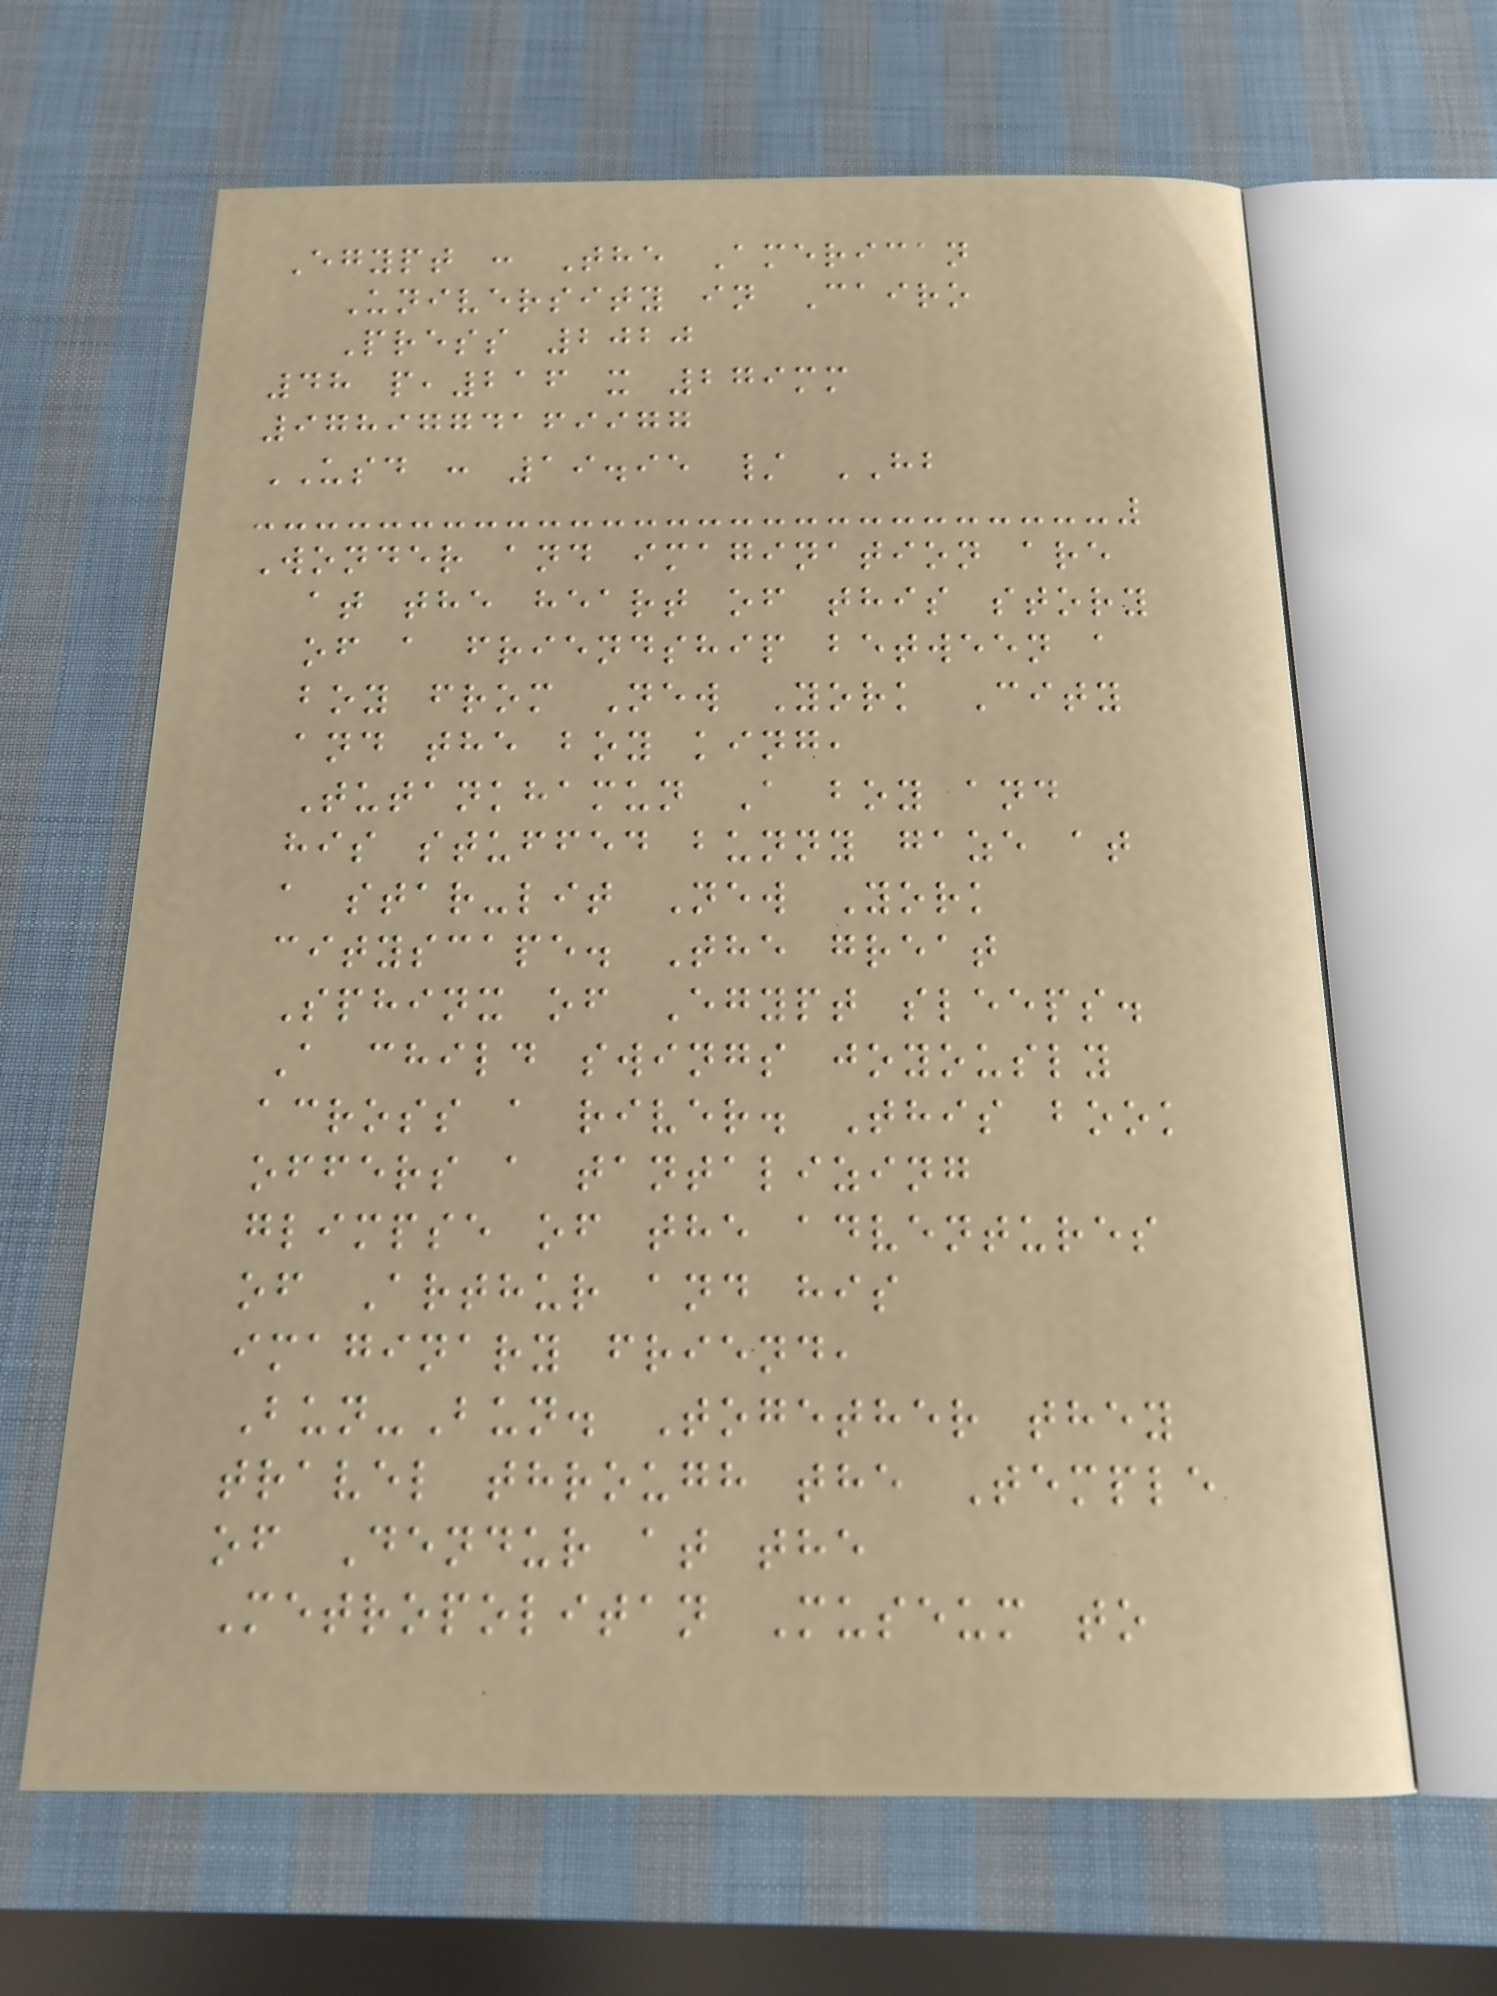Egypt : The American
University in Cairo
Press 2020
48 p,216 x 279mm
9789774169977
USD : 19.95 / HB
Wonder and imagination are
at the heart of this story
of a friendship between a
boy from New York City
and the boy king,
Tutankhamun A boy and
his stuffed bunny gaze at
a star-lit New York
cityscape. The great
Sphinx of Egypt sleeps.
A child swings joyously
across a river. This book
offers a tantalizing
glimpse of the adventures
of Arthur and his
imaginary friend,
Bun-Bun. Together they
travel through the Temple
of Dendur at the
Metropolitan Museum to
